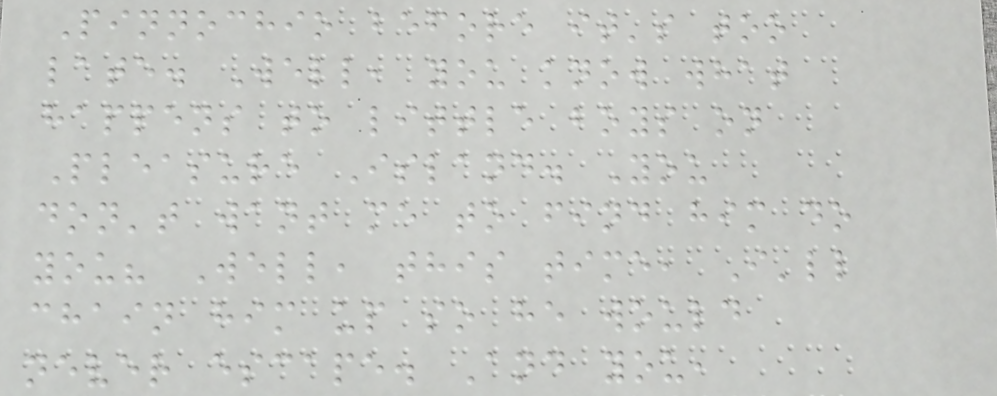Pinnochio before it's too
late. Well, you know what
happens to little boys on
Pleasure Island. You
don't want me to find him do
you? Well, this time, I'll
chain him up so he would
never escape. And you,
